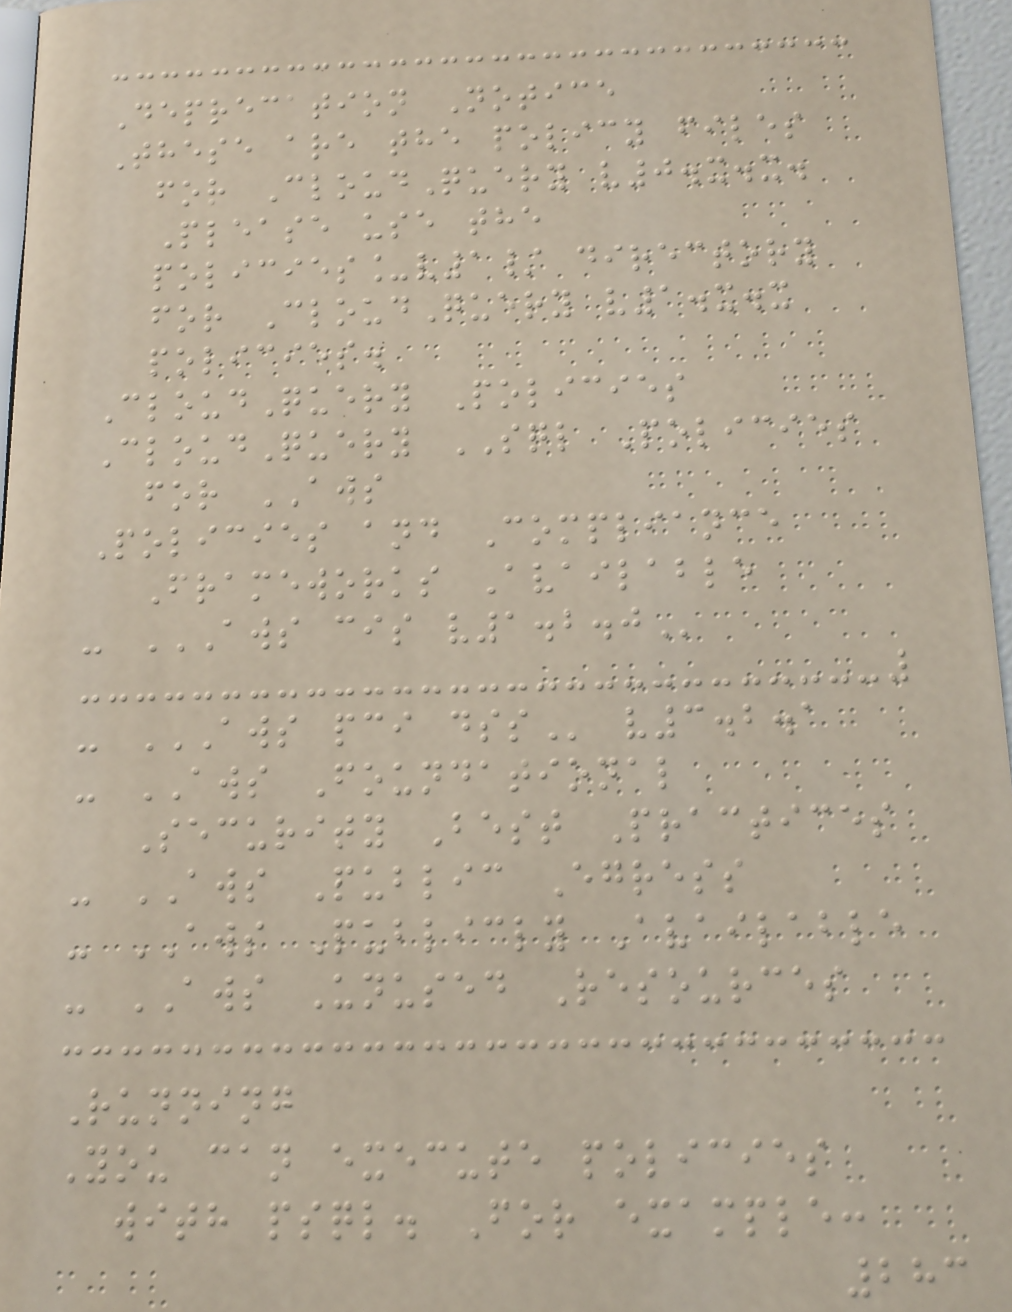Deprecation Notice
These are the policy files
for CloudQuery v0.x.x.
Please use the
policies_v1/ directory
for CloudQuery v1.x.x
policies.
CloudQuery Policies
CloudQuery SQL Policies
for AWS
Policies and Compliance
Frameworks Available
- AWS CIS V1.2.0
- AWS PCI DSS v3.2.1
- AWS Foundational
Security Best Practices
- AWS Public Egress
- AWS Publicly Available
- AWS Unused Resources
Running
You can execute policies
with psql. For example:
283
